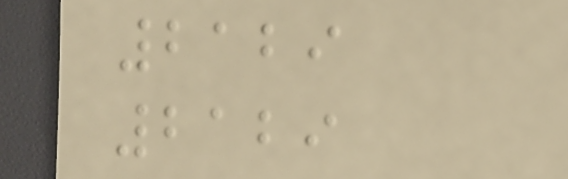2129
2129
